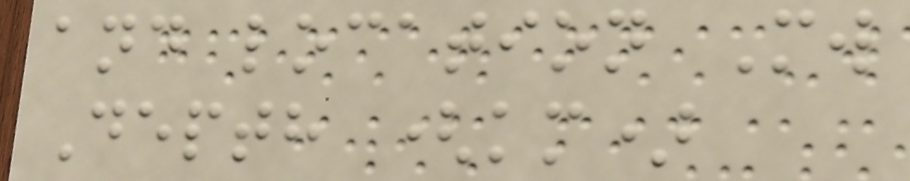and location Mw
Depth (km)
